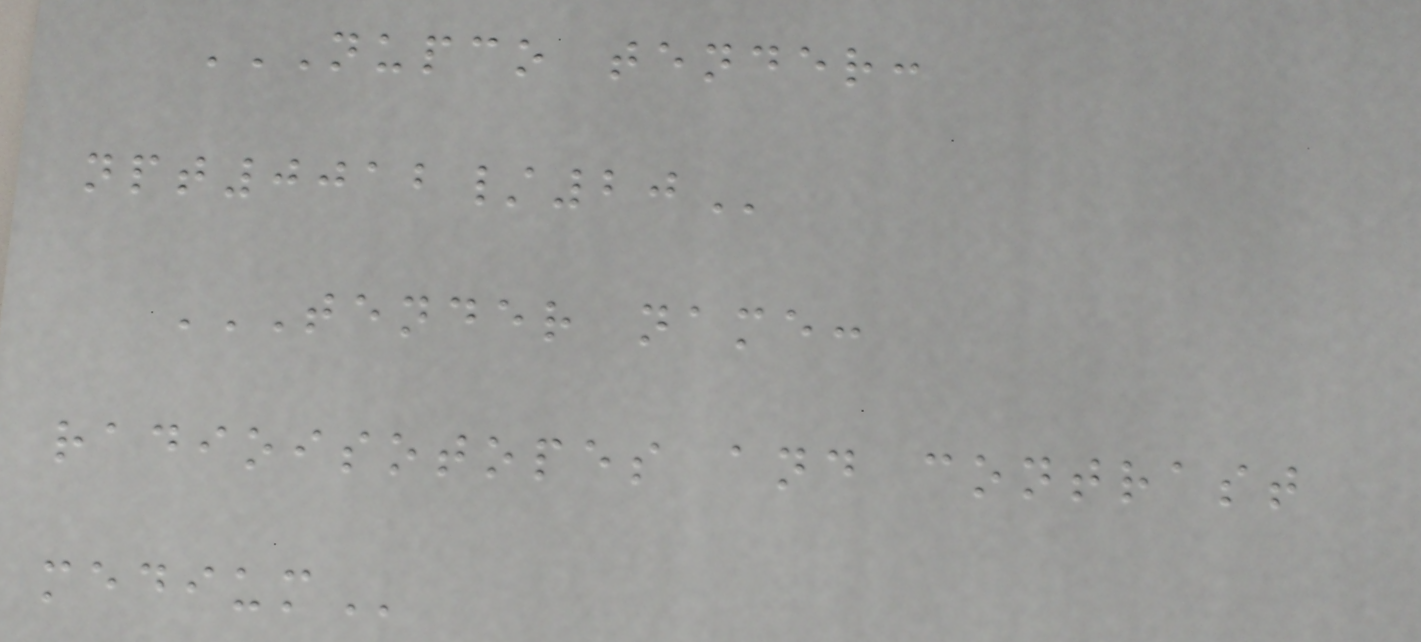NUPCO TENDER:
NPT0012/20
TENDER NAME:
RADIOISOTOPES AND CONTRAST
MEDIUM
